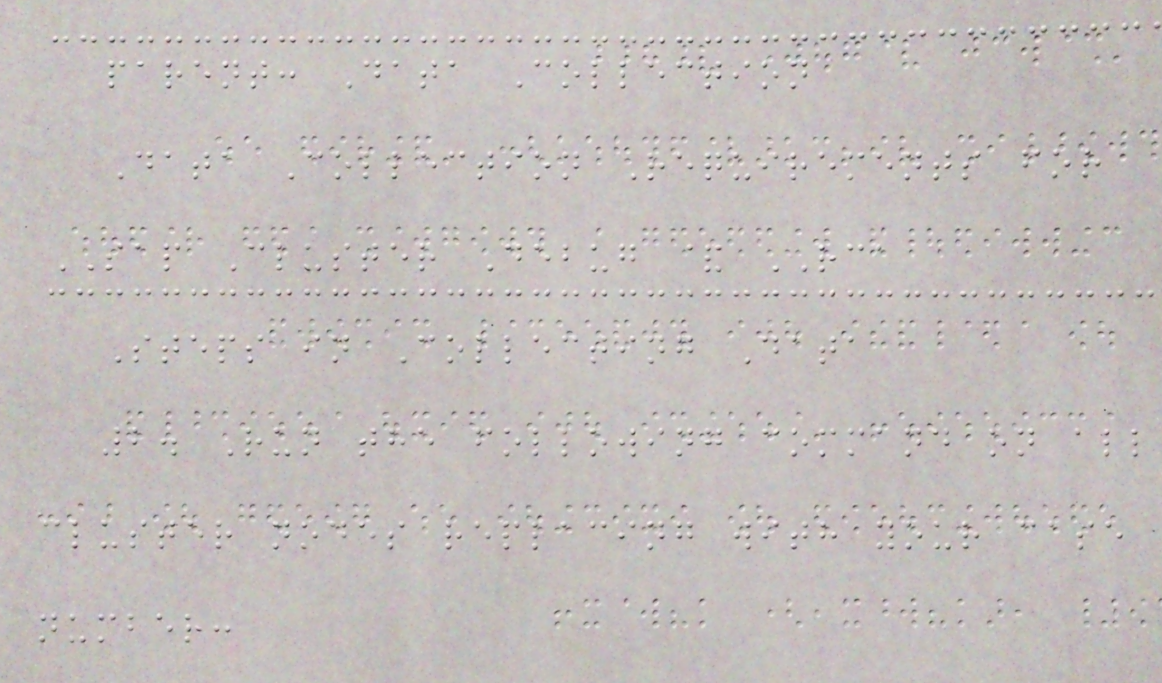parent: Data Collection
Data Collection Requirements for
SAP Cluster Debug & RCA
Steps in Collecting Data
2. Run the following command on all
cluster nodes replacing with your case
number:
